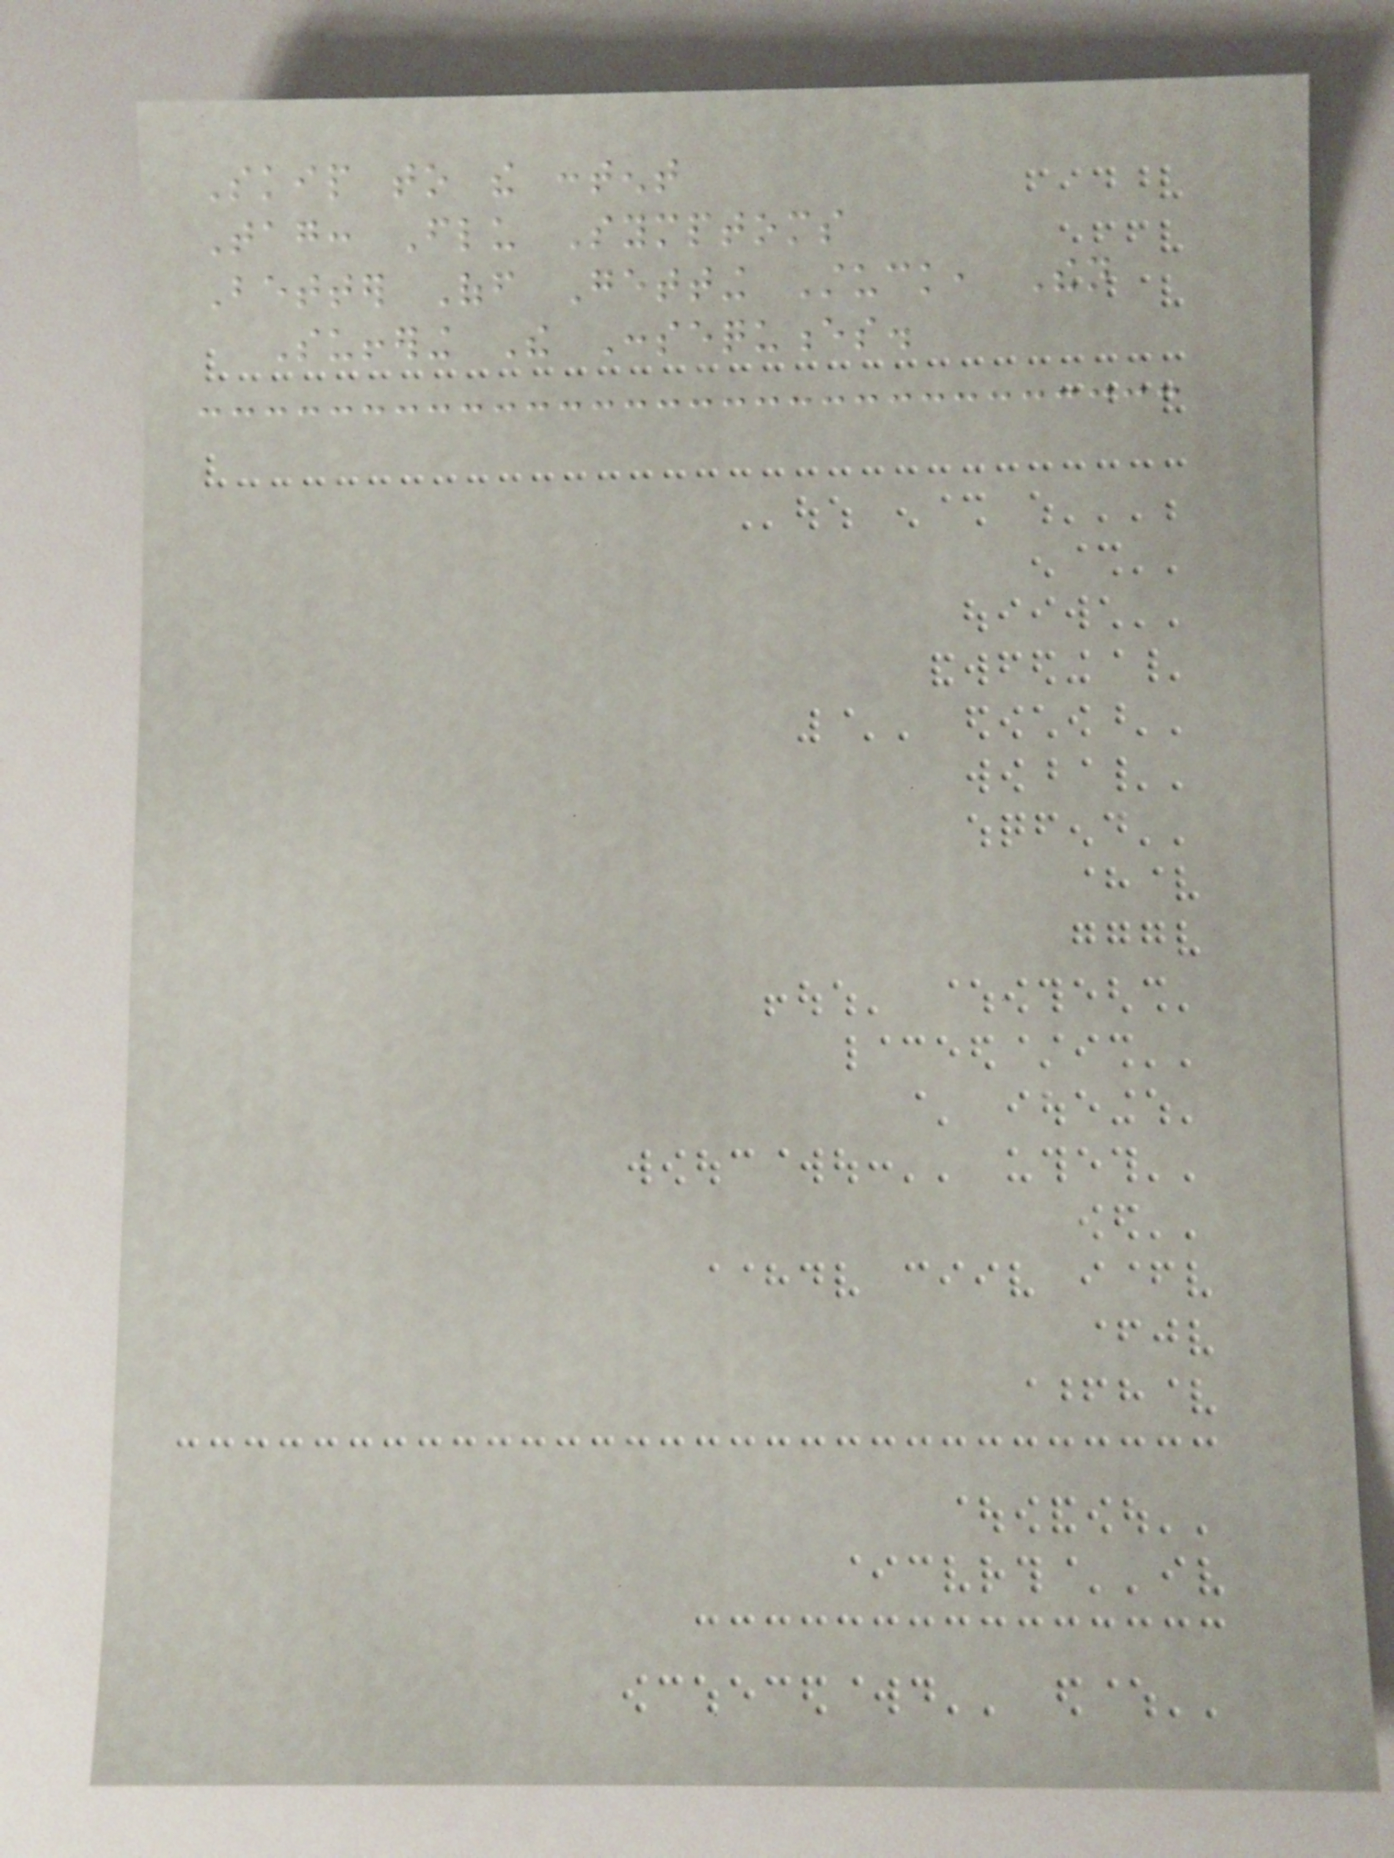Skip to the content
Tag: Flu Symptoms
Better Off Getting Stuck, Then
Suffering The Consequences.
